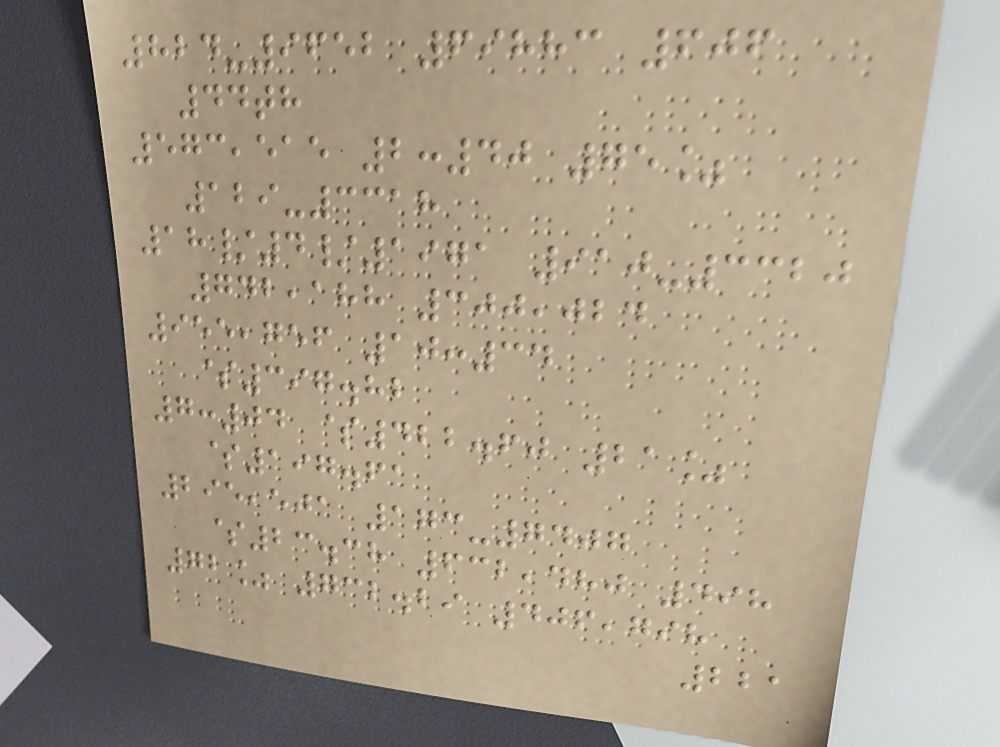824-9652 69883 606
44th
573,515 2:40 75%
129-3318
18/4/1971 910-3320
742,188 300,024
955,756 10:34
$397.82
7:04 $422.60 21%
$197.61
295,501 173-7407
$23.38 632,480 498
72% 732.29 406,798
221
